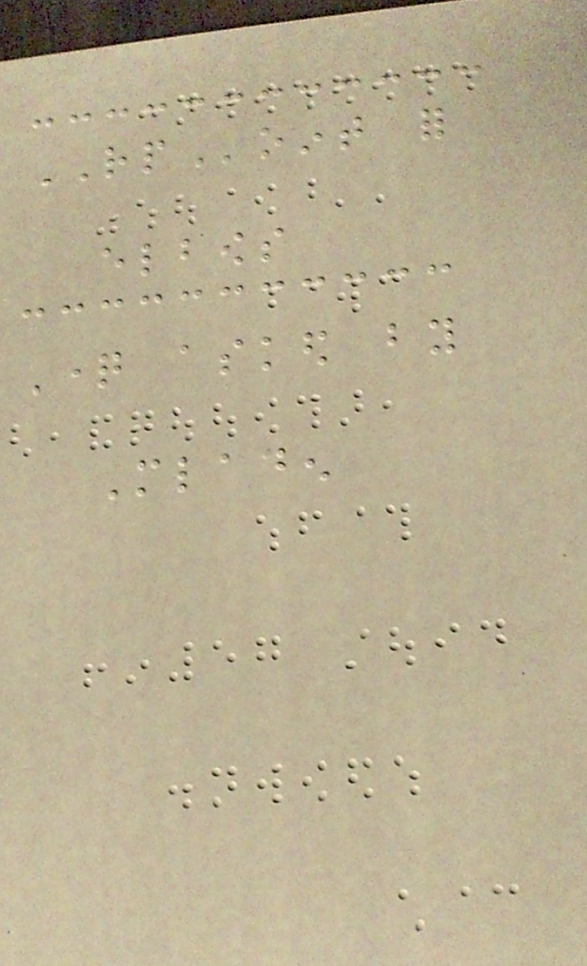RPoint for
elbows
Question asked by
Mladen
